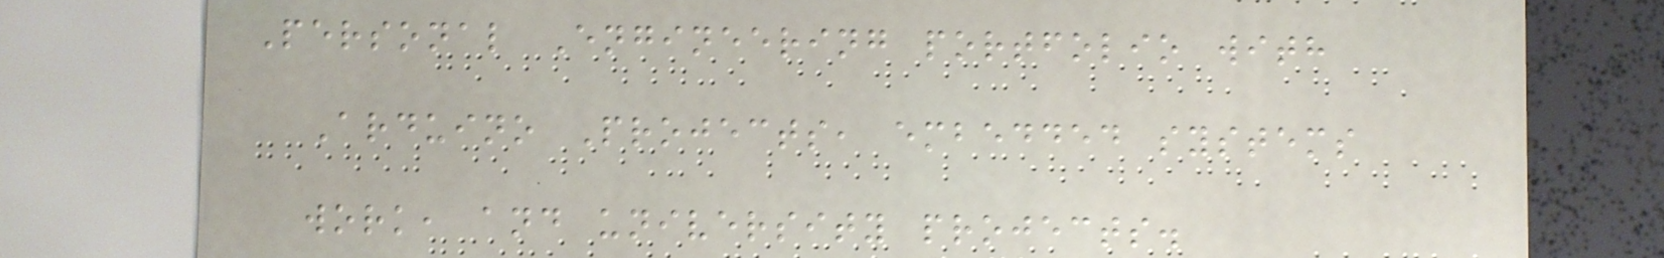Personal Engineering portfolio with
Arduino Projects, embedded systems
work, and university projects.
